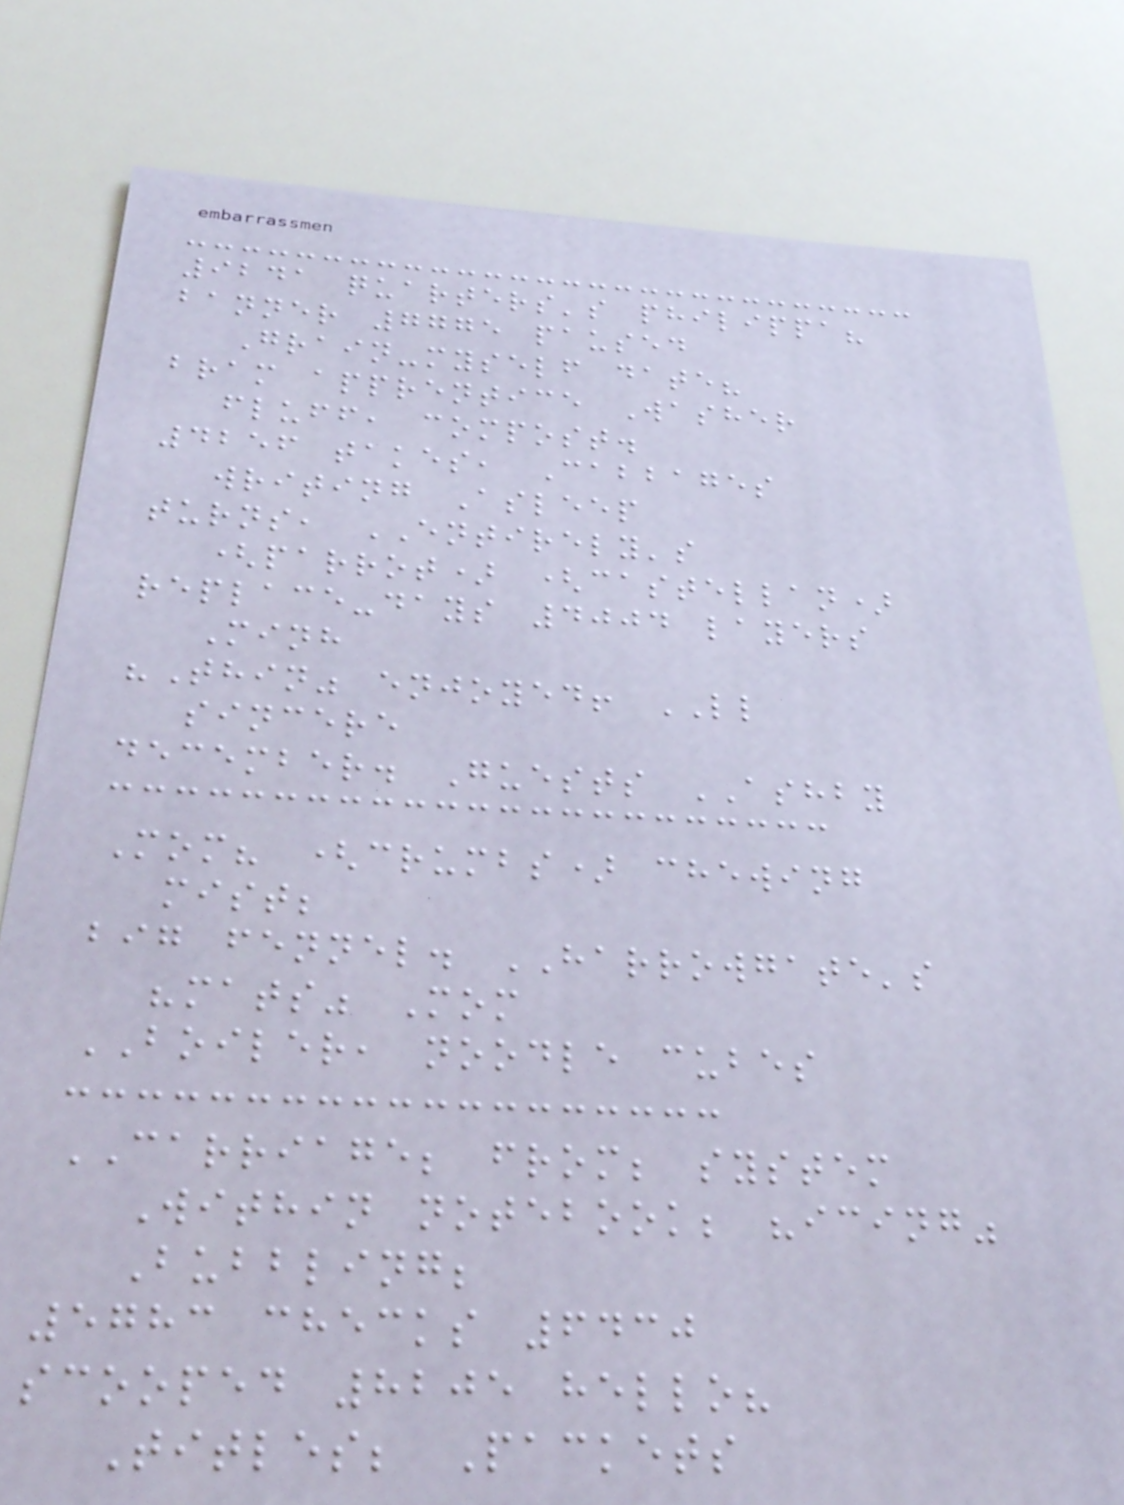9241 quarters's philippa?
banner 7775 paused
Grain-myself date?
bram apprentice Washer
fluff, compost.
4256 takes, Cabbages
writing Asleep
turns, ENTIRELY's
(parrot) (castellan)
replace-days 4004 layers
Minh
"Thin" enjoyed! LL
sincere
december. Guests ASHBY
Mom? (crumbs) chewing
mist;
big fennel. HARROWGATE's
"mats" Mom
BOILER, noodle cubes
CARRIAGE; from; system
Within notebook; "icing"
Bubbling;
5783 checks 6430
scooped 8205 hello?
Titles; Packets
